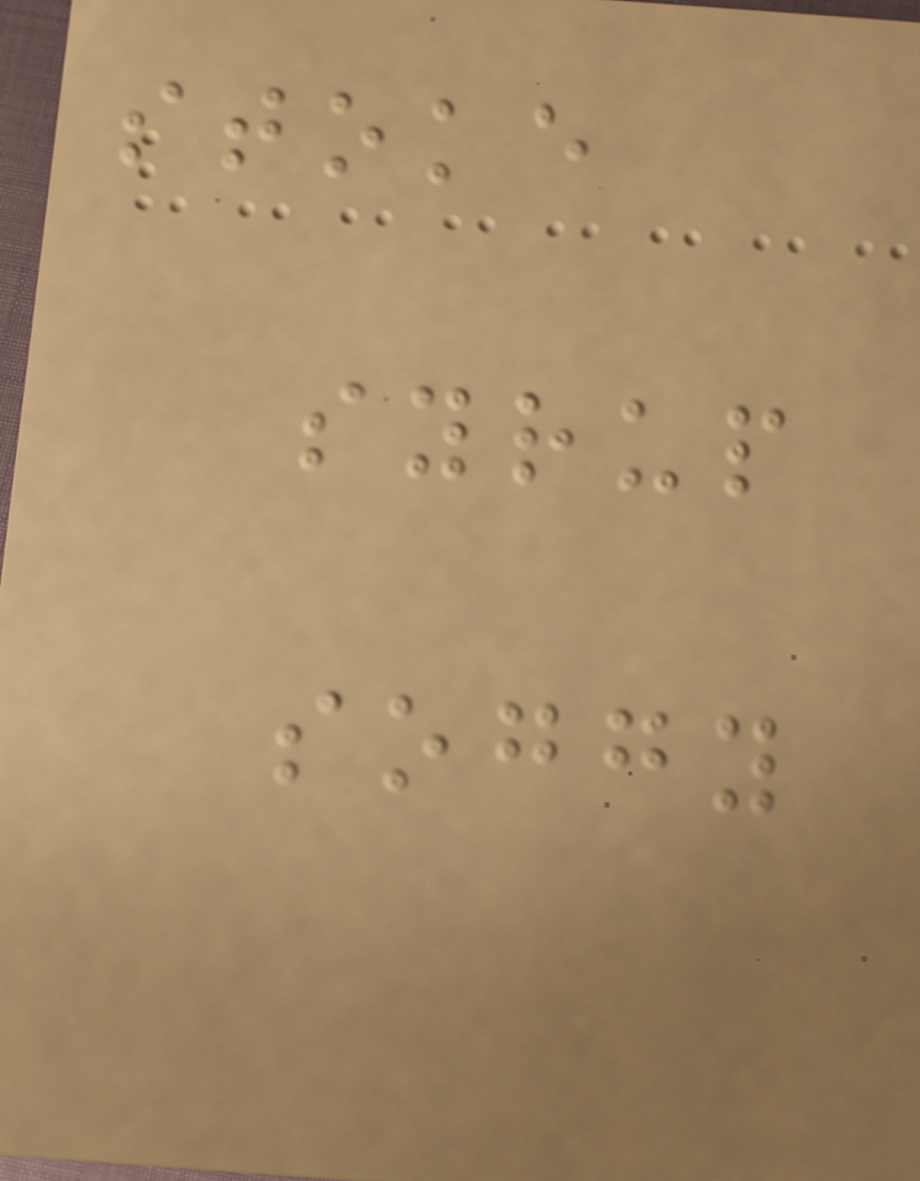stoke
syrup
soggy
